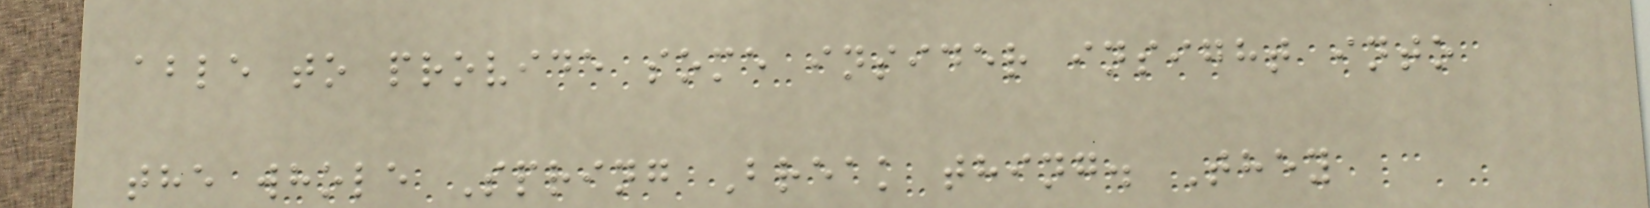able to provide some insider insight into
the whole Spring Break thing. They
